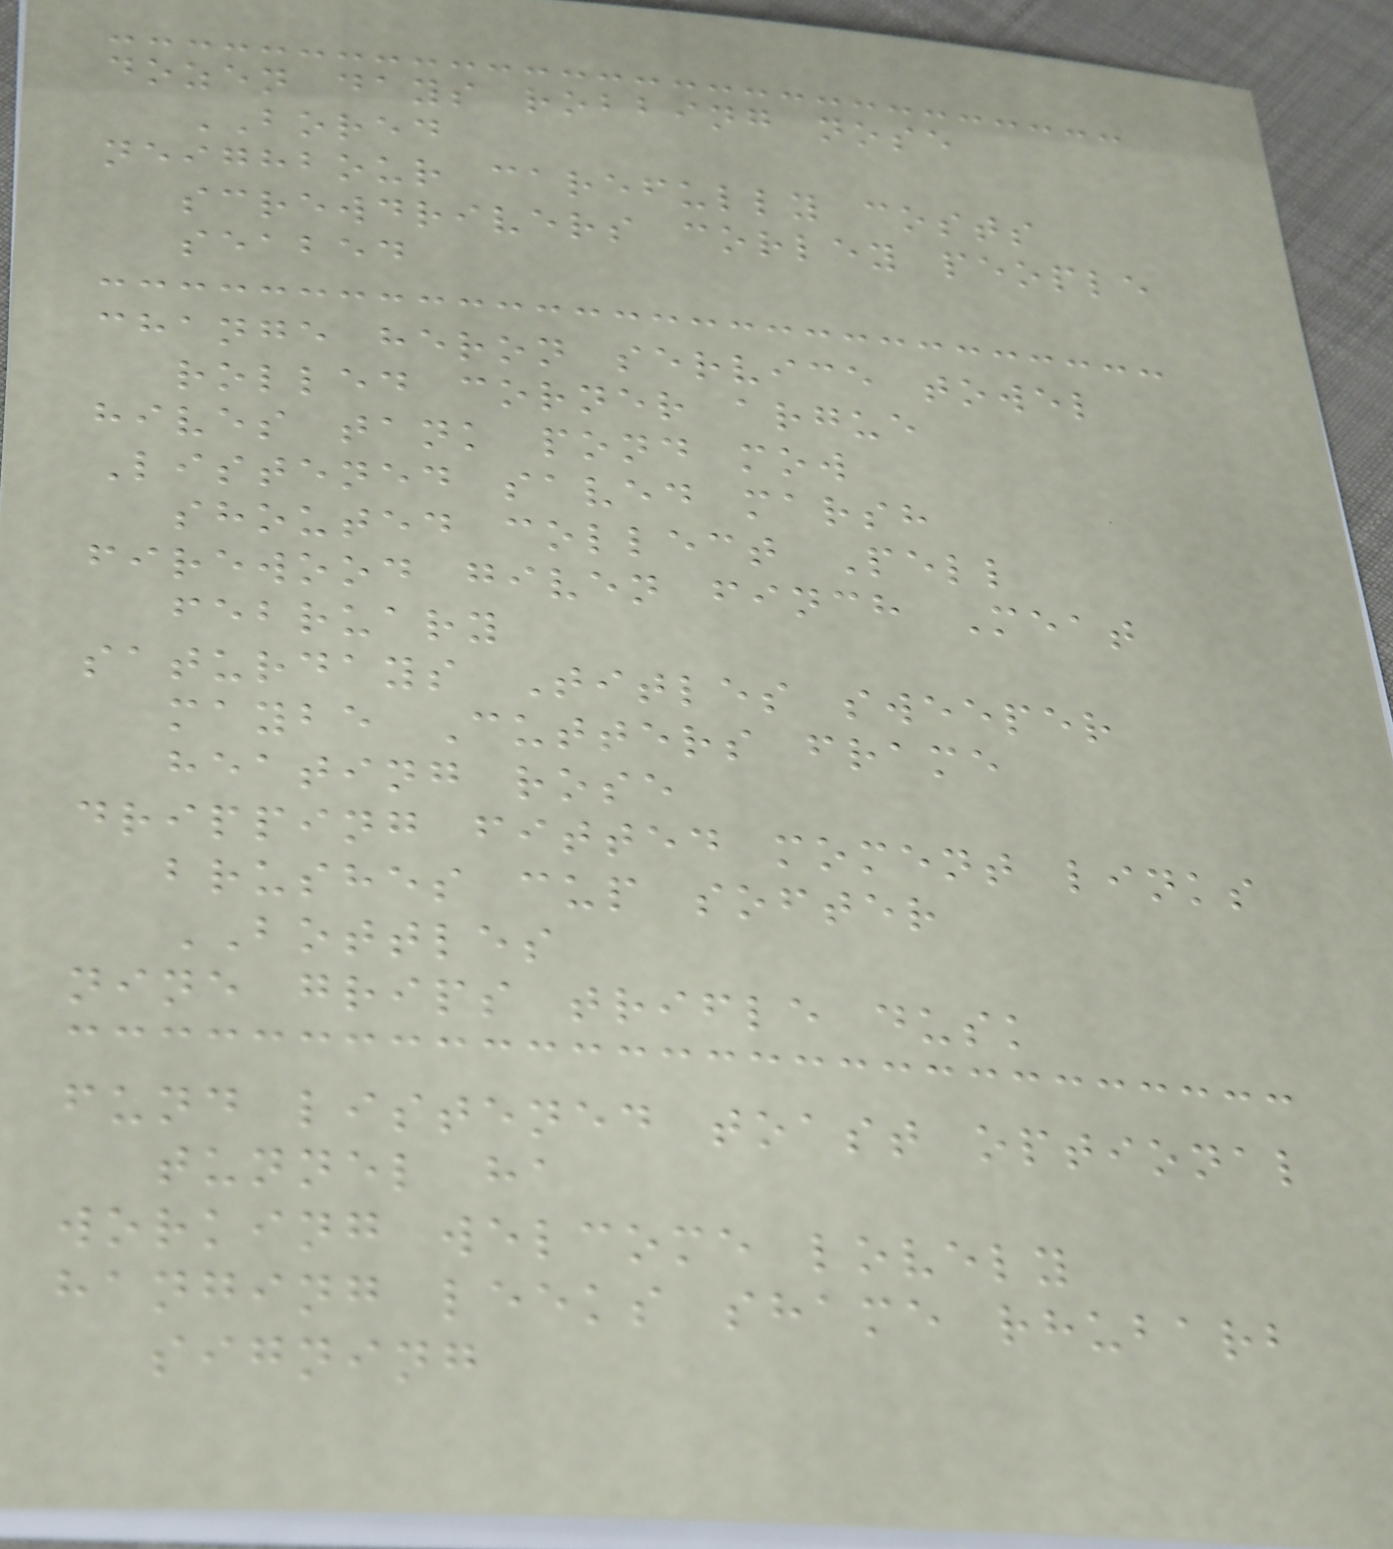dozen days robbing nose
BORED
neighbour carefully costs
screwdrivers corley people
seabed
change heron service towel
rolled corner argue
hives tank pond mow
Listened saved marsh
shouted collect Pell
firewood given finch Meat
february
saturdays Titles sweeper
maybe Cutters frame
heating rose
dripping fitted moment links
brushes cup softer
BOTTLES
nine grips trifle dusk
fund listened toast optional
tunnel ha
working welcome lovely
hanging leeks shame rhubarb
signing
